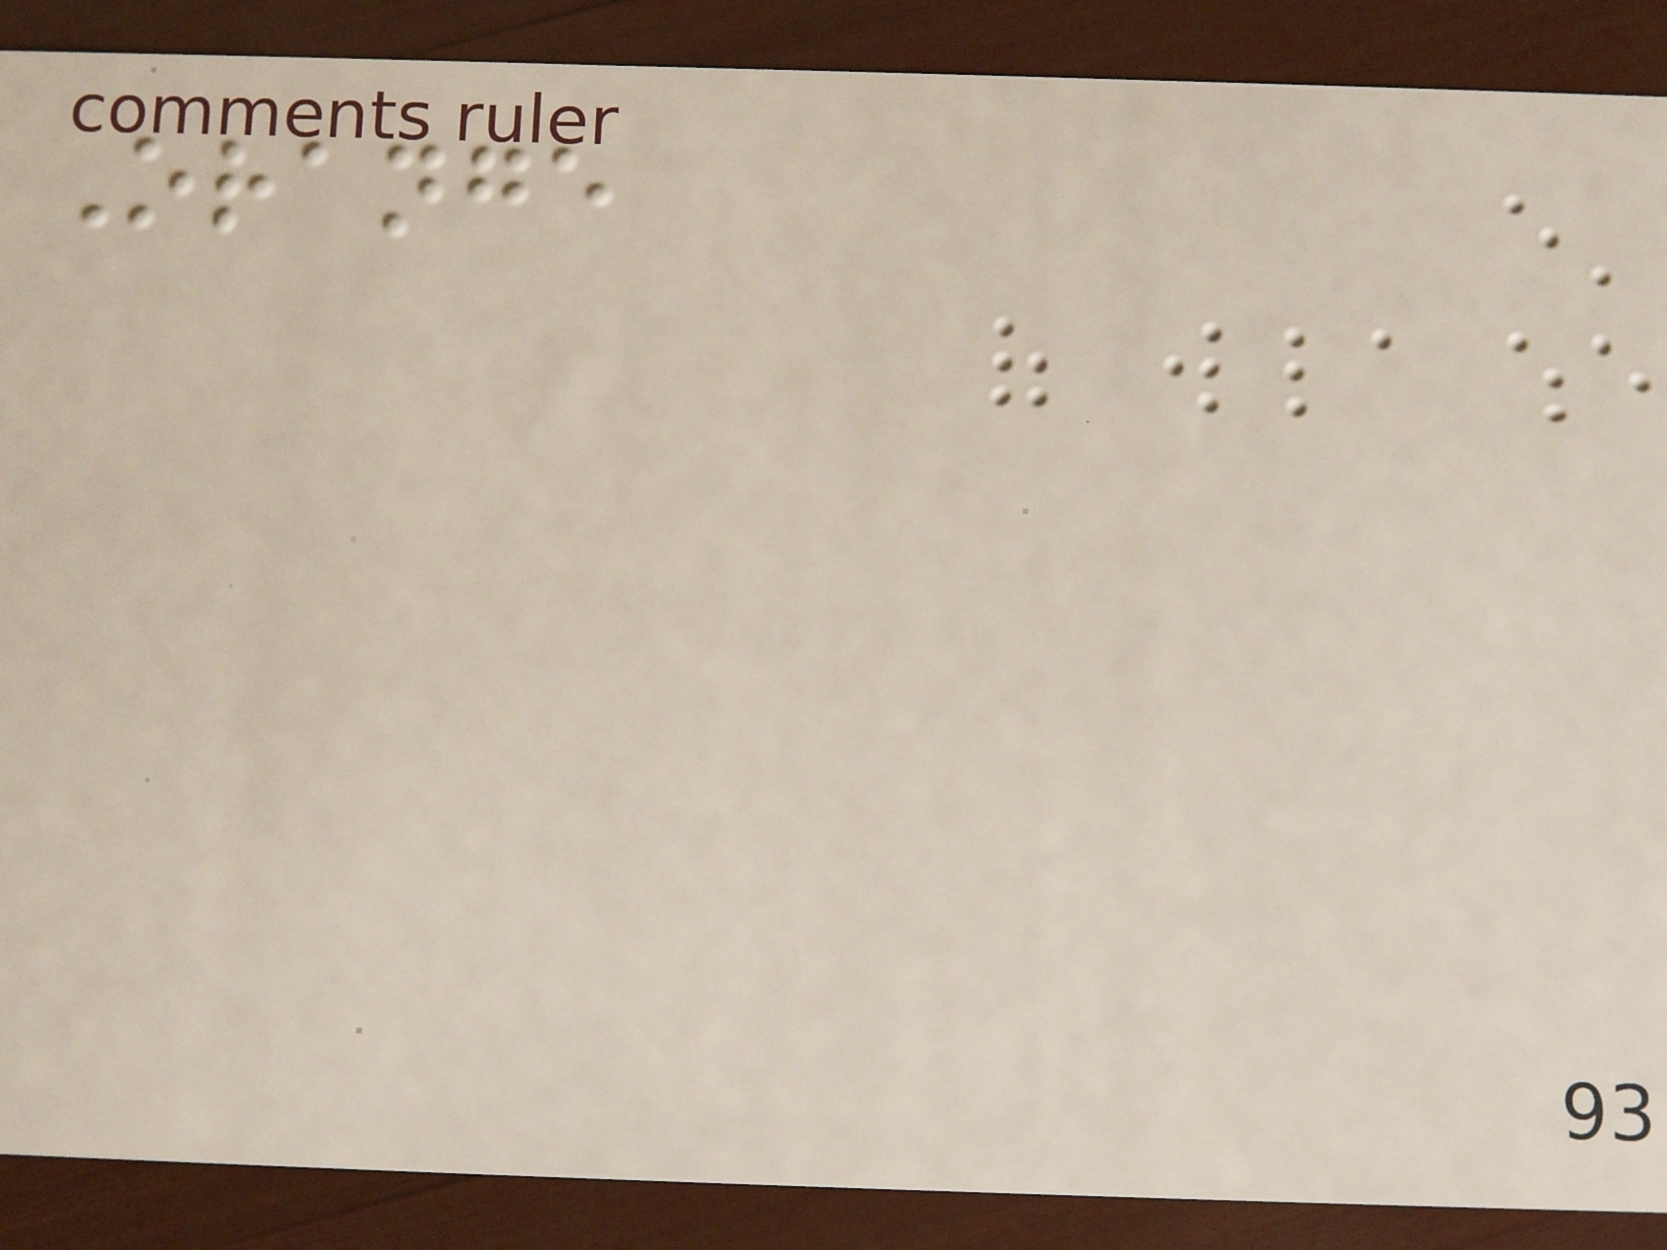Orange
